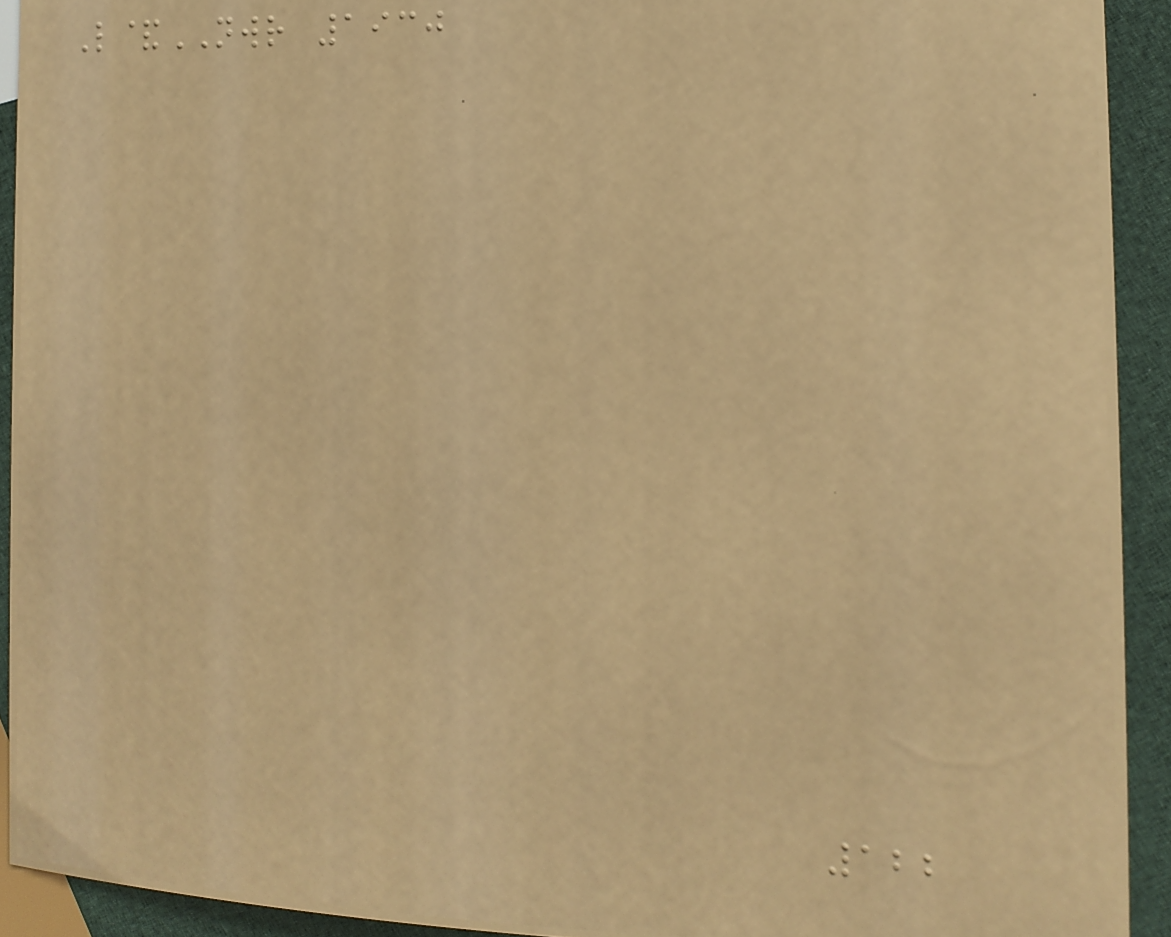L&NWR 1930
122
